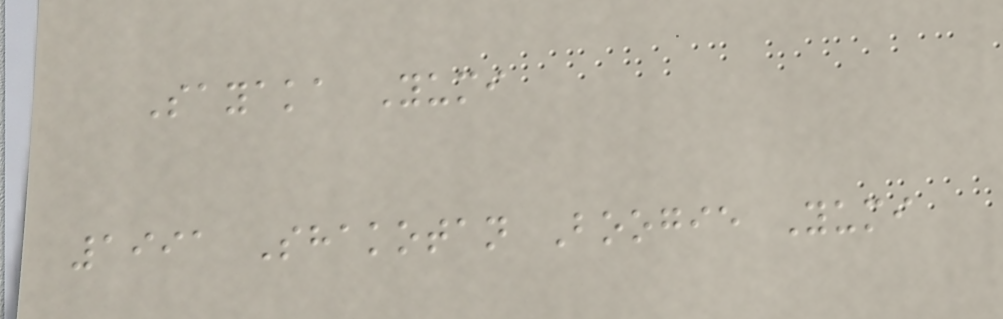Sayaka Yumi
1991 Shakotan Boogie Yumi
